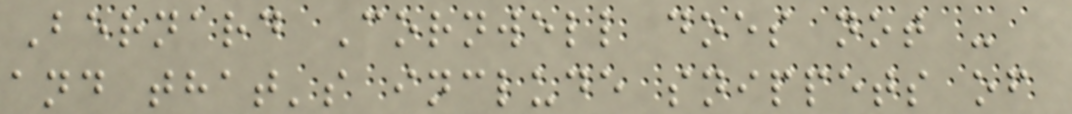Bernard Cornwell does not -
and that's include snippets of
